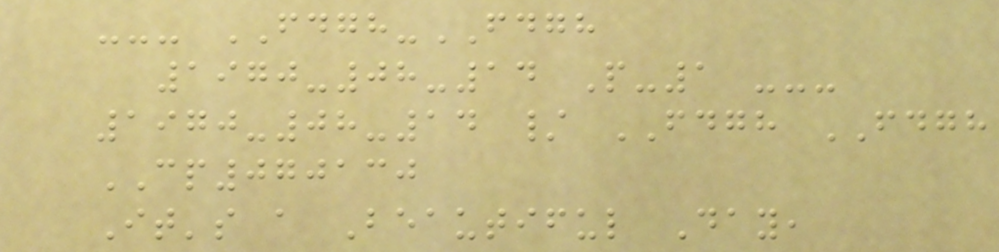--- FDGH-FDGH
1970-08-14 P-1 ---
1970-08-14 / FDGH FDGH
CP070130
It's a Beautiful Day,
